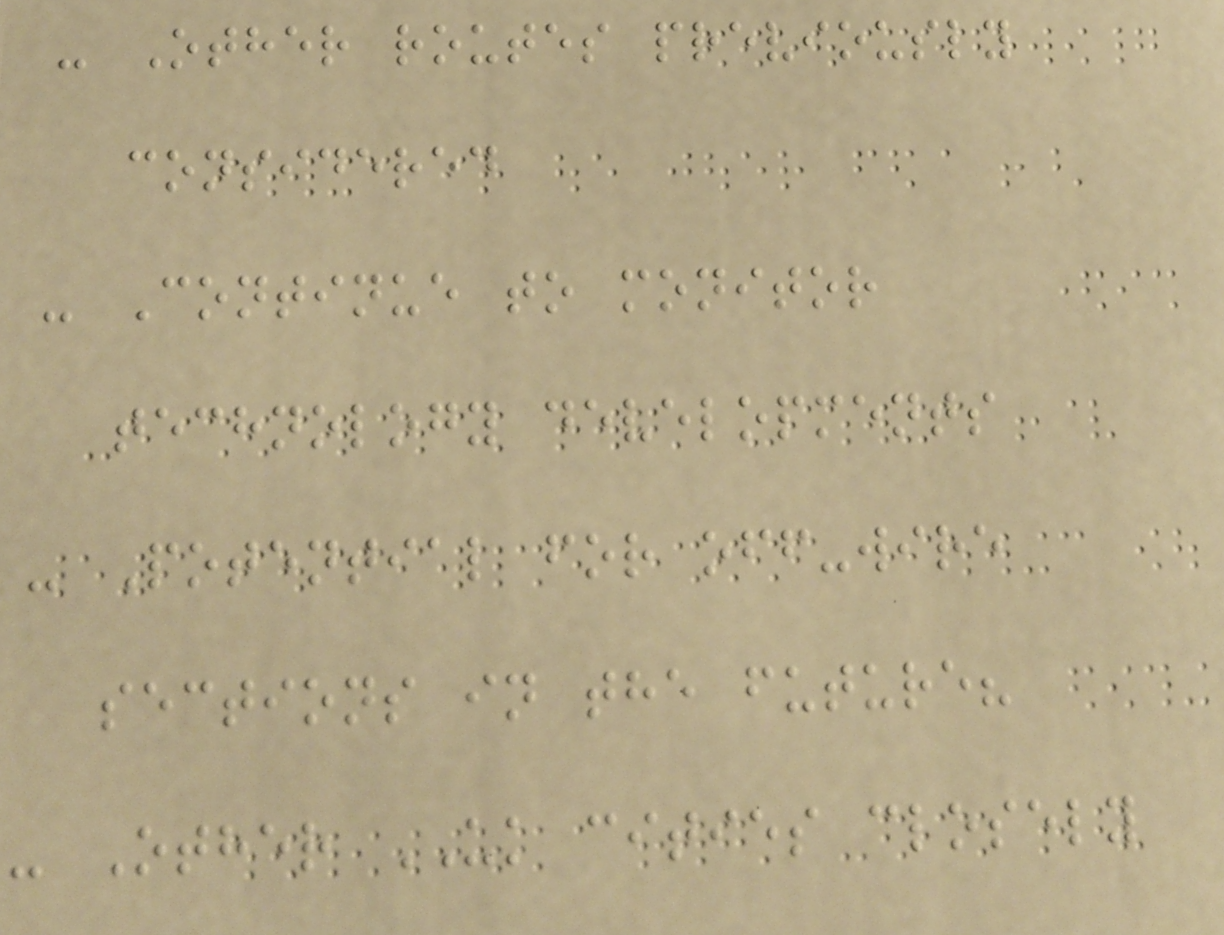- Other routes previously
considered
- Continue to monitor
technology developments
- Potential for off-wire
sections in the future?
- Other UK cities closely
